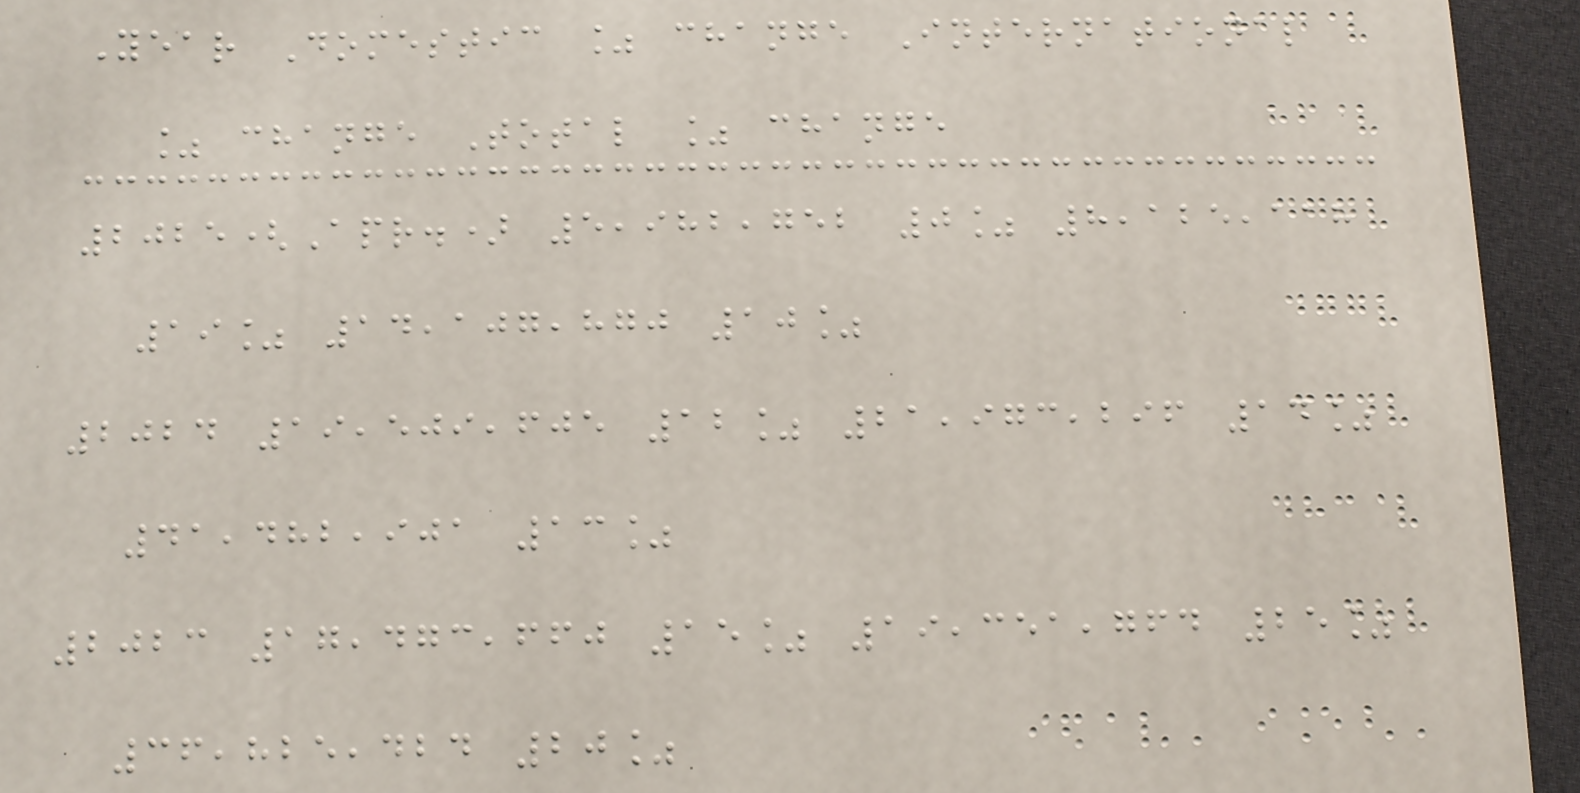Year Domestic % change International
% change Total % change
2025(Apr.) 5,982,752 0% 8,125,118
19% 14,107,870 10%
2024 19,509,605 12% 21,973,296 14%
41,482,901 13%
2023 17,473,660 15% 19,351,764 25%
36,825,424 20%
